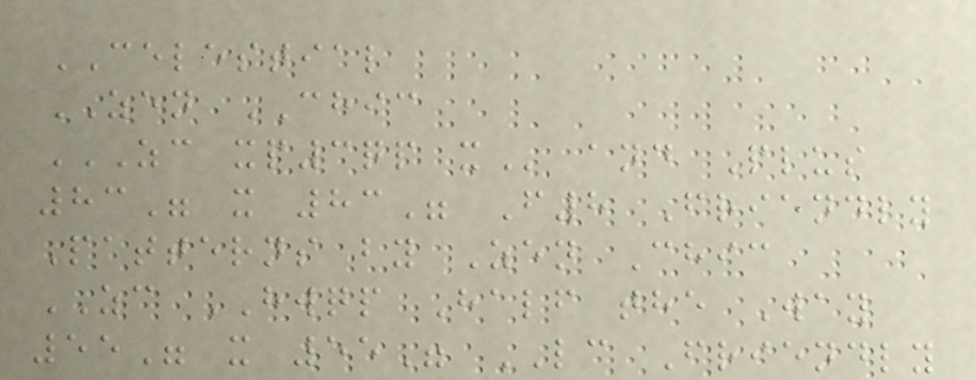CELESTIAL
ZEN CHIC
ZC XP3QP X and Plus
83" x 83" F8 Friendly
Patterns by Zen Chic
ZC HWQP Half the Way
55" x 55" LC Friendly
